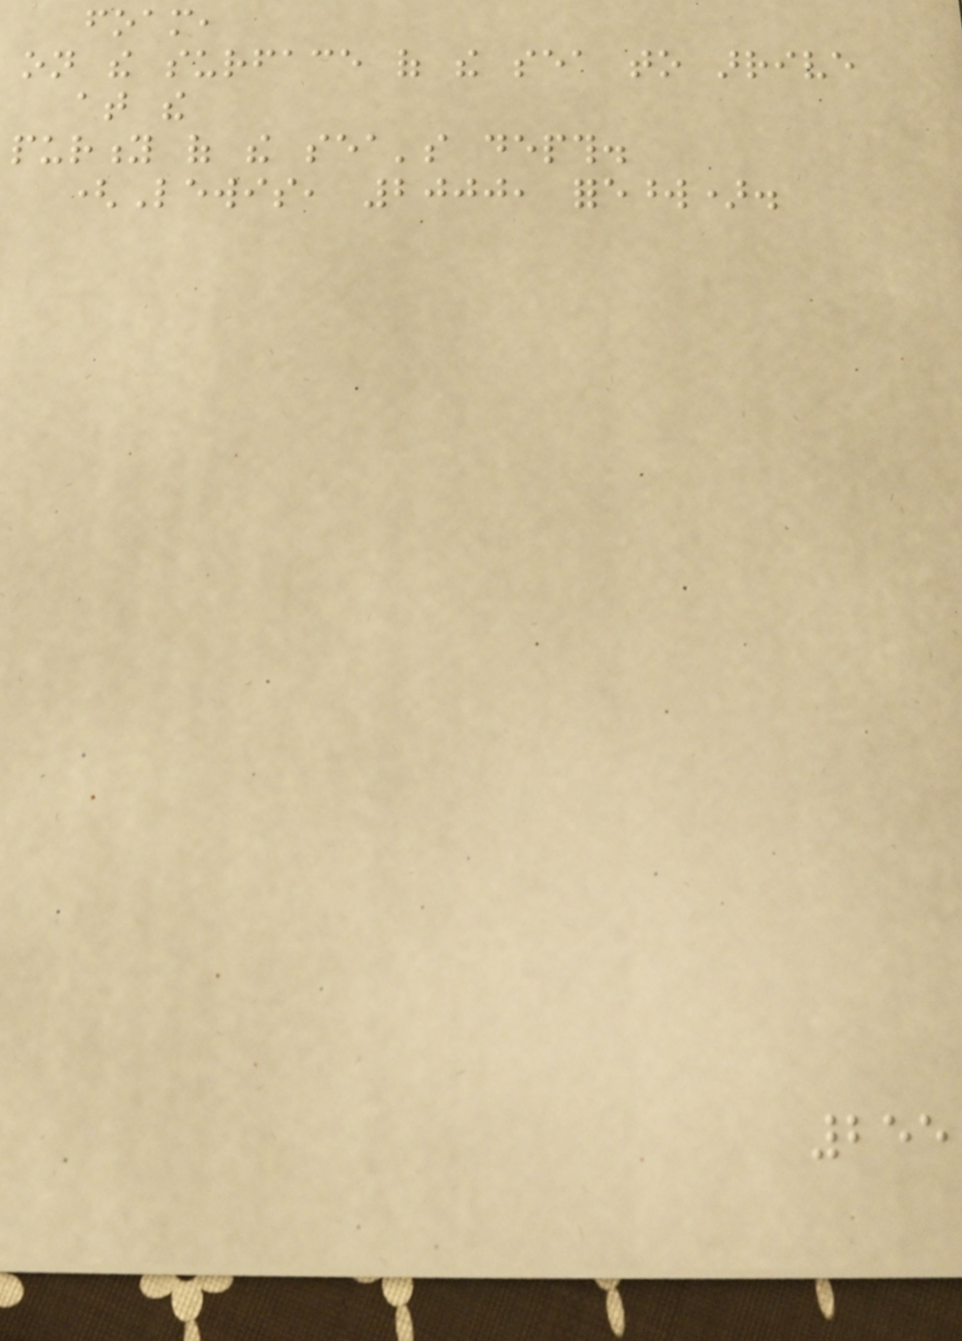foam,
on the surface of the sea to arrive
at the
purity of the sea's depth.
(Lewis, 2000, foreword).
255
